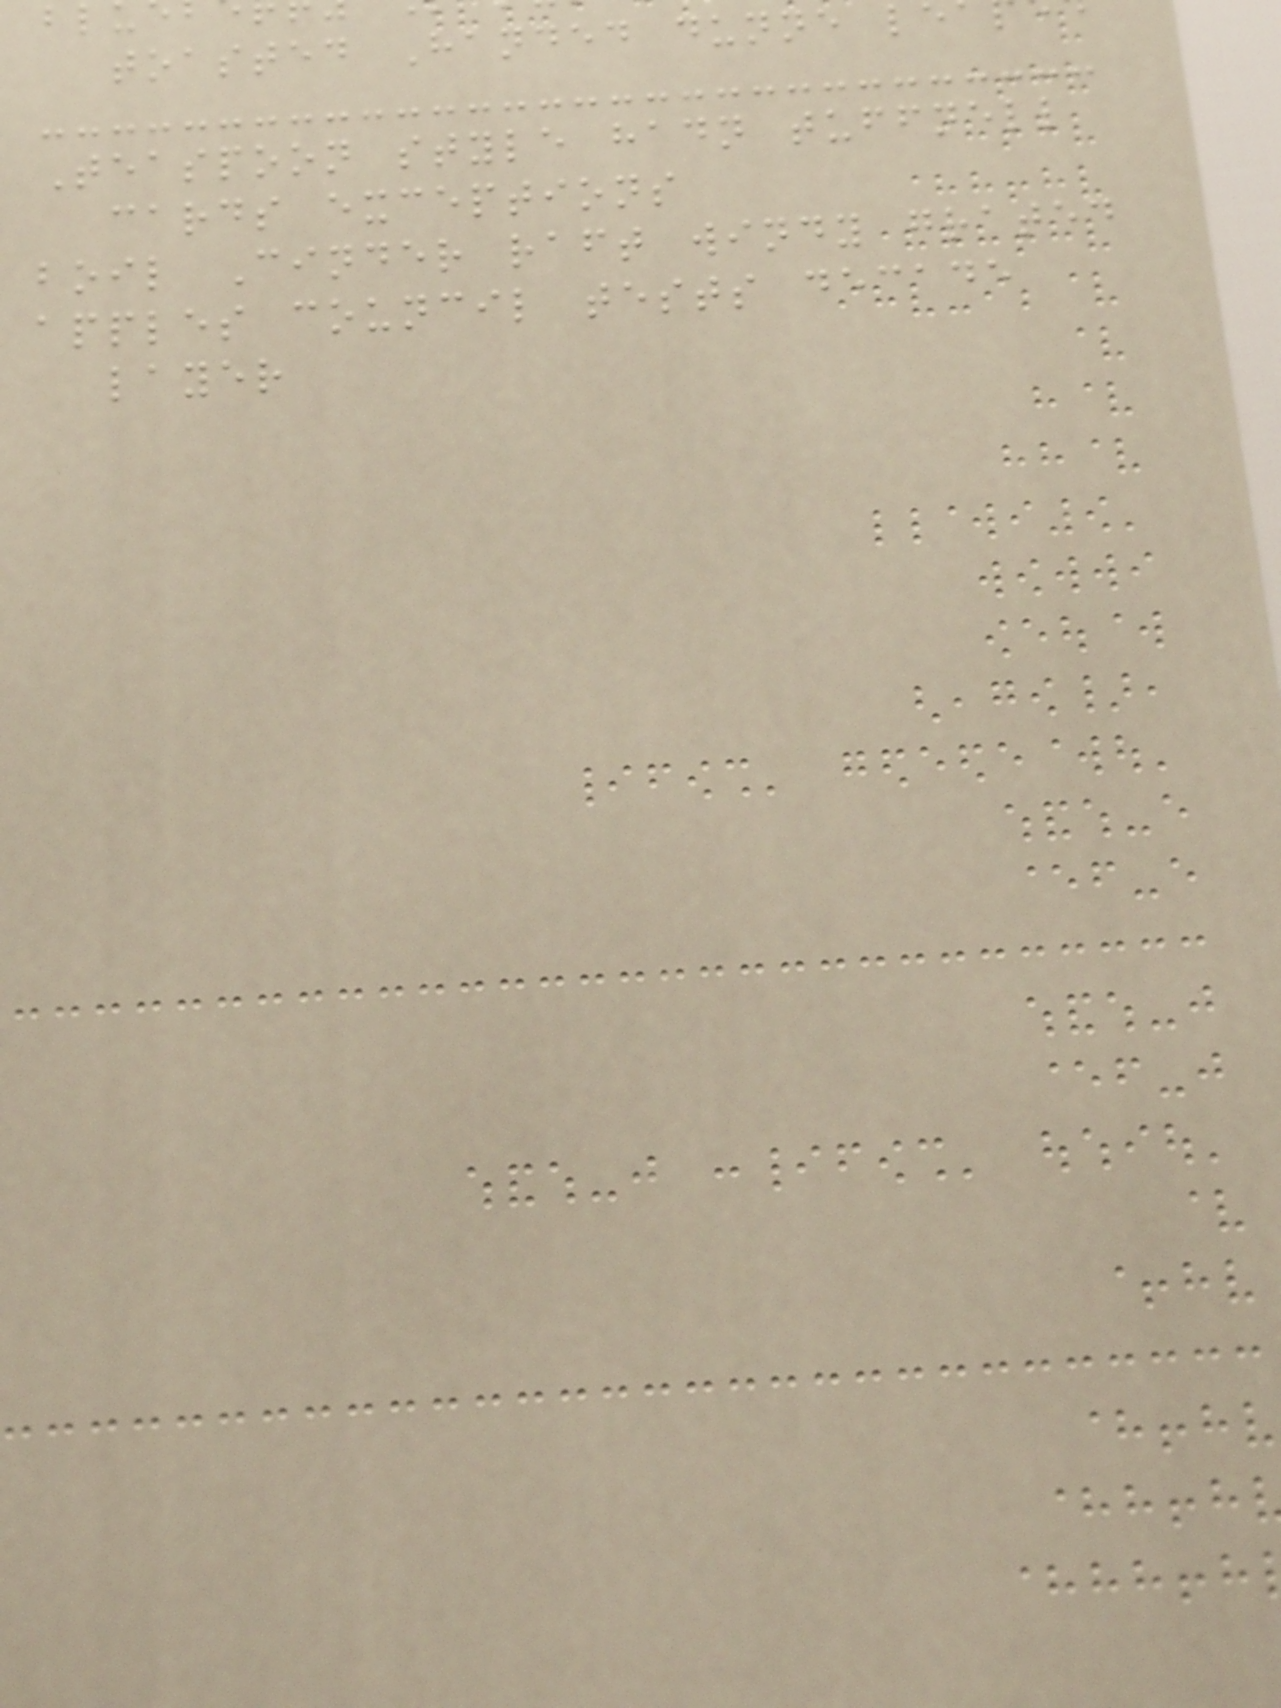toasted Handed dunne l
Teaspoon style hadn tuffnell
cards exceptions
boil Cinder raft windy grated
apples council tests decade
layer
